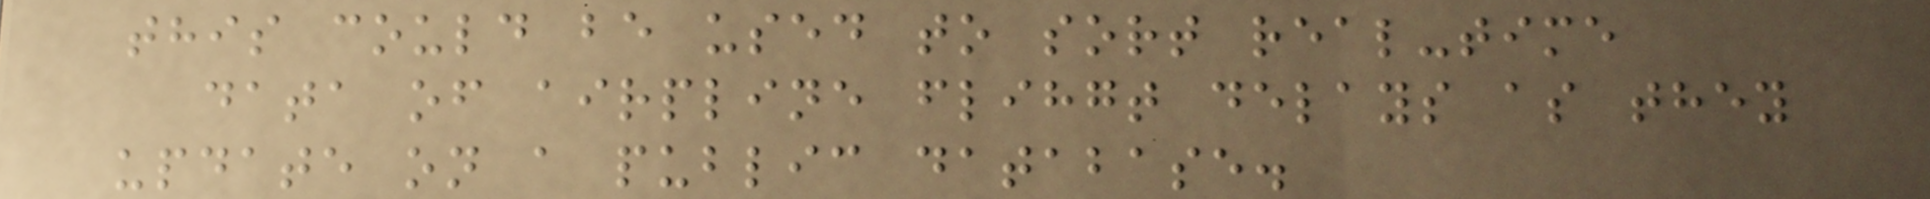this could be used to sort real-time
data of airpline flihgt delays as they
update on a public database.
